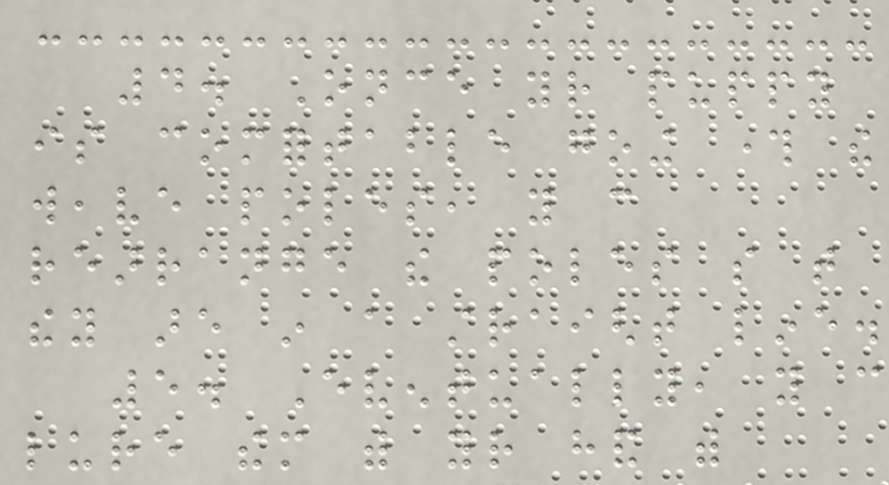4. Once your puppy
is comfortable going through the
weave poles, you can
rearrange the poles so that
they are in a straight line.
5. Eventually, you can
lure them with your hand with
